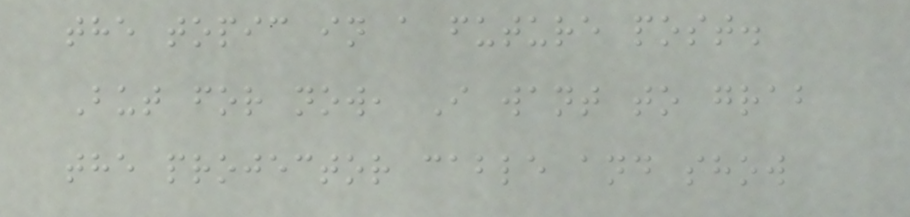the topic in a future post.
But for now, I want to grab
the projector cable and show
